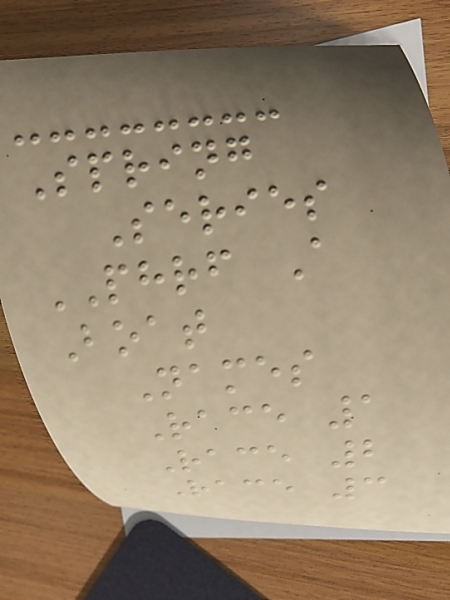Spring
Series
PHRF A
Boat
Names
Race 1
Race 2
Race 3
